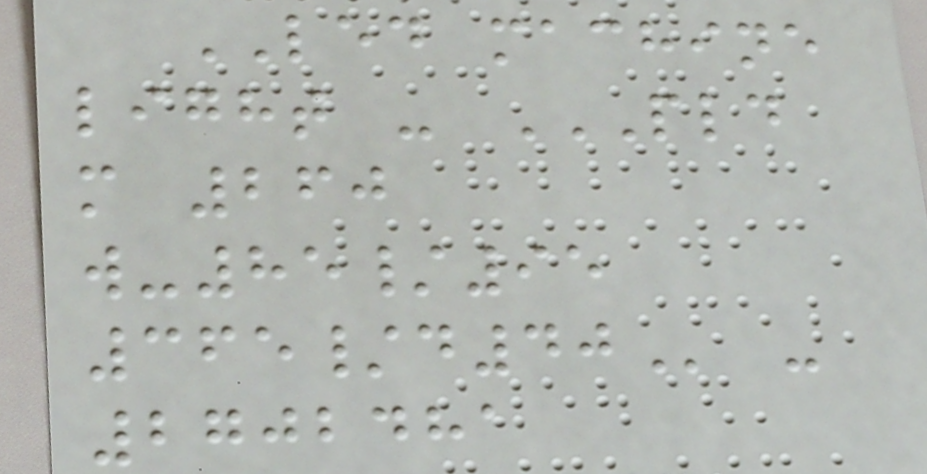LED machine
light - PLD
M 260
W-85/95
365/D40 -
2702481
